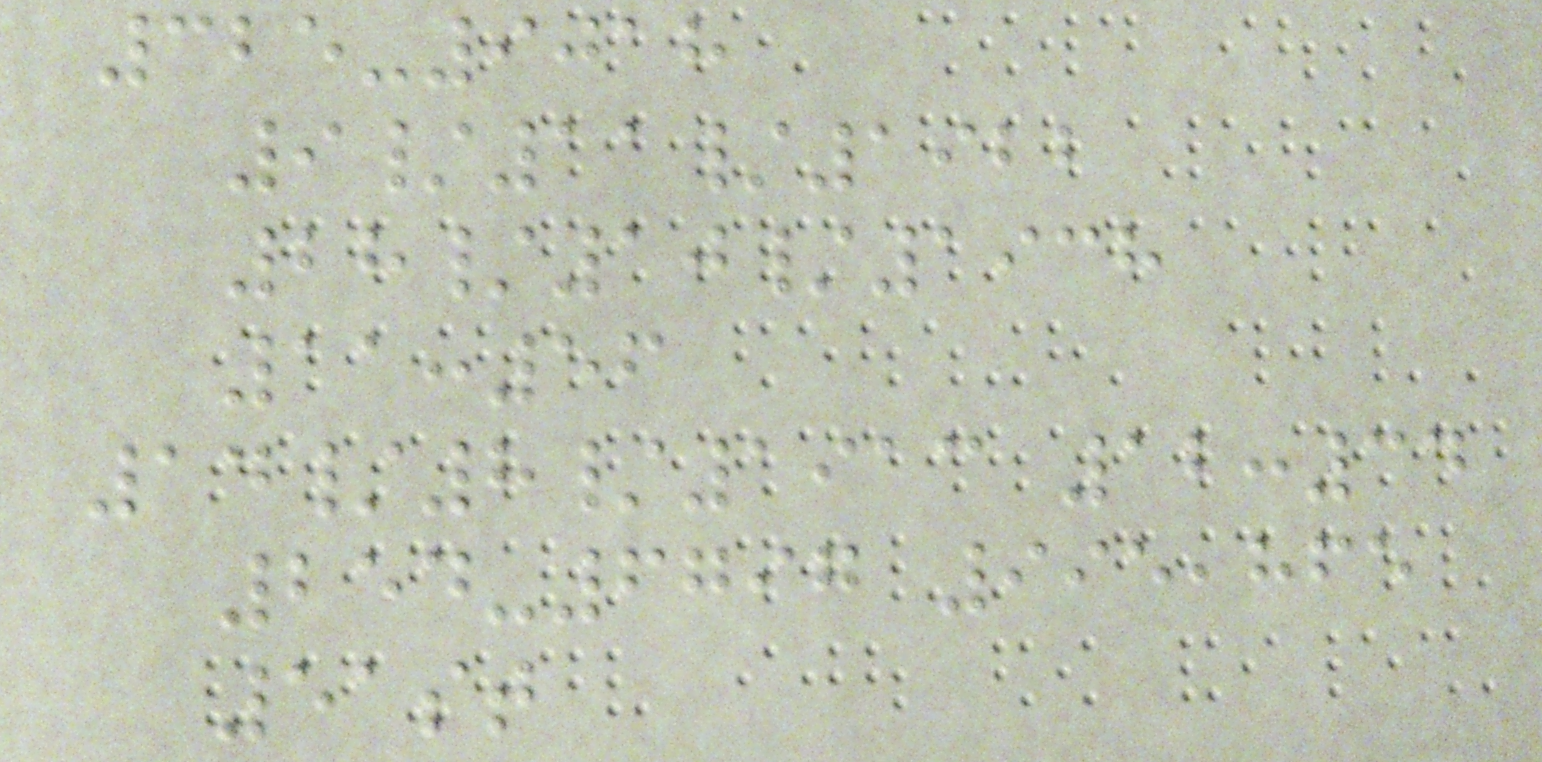325-9018
9/11/1922
28/10/1938
11:56
14/8/1913 12:34
254-6797 995,865
51st
